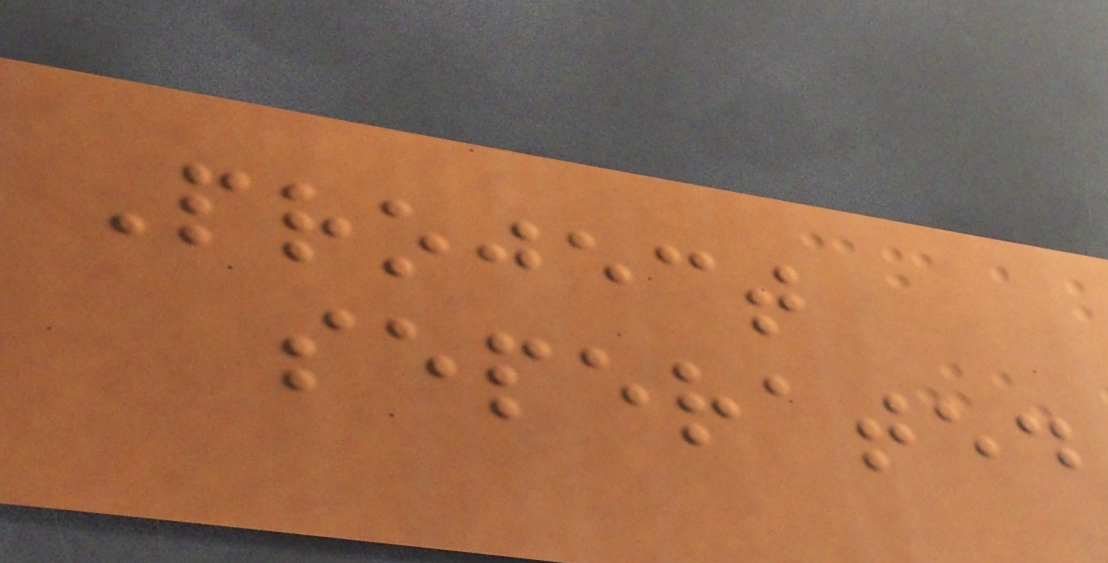Project
seperated
